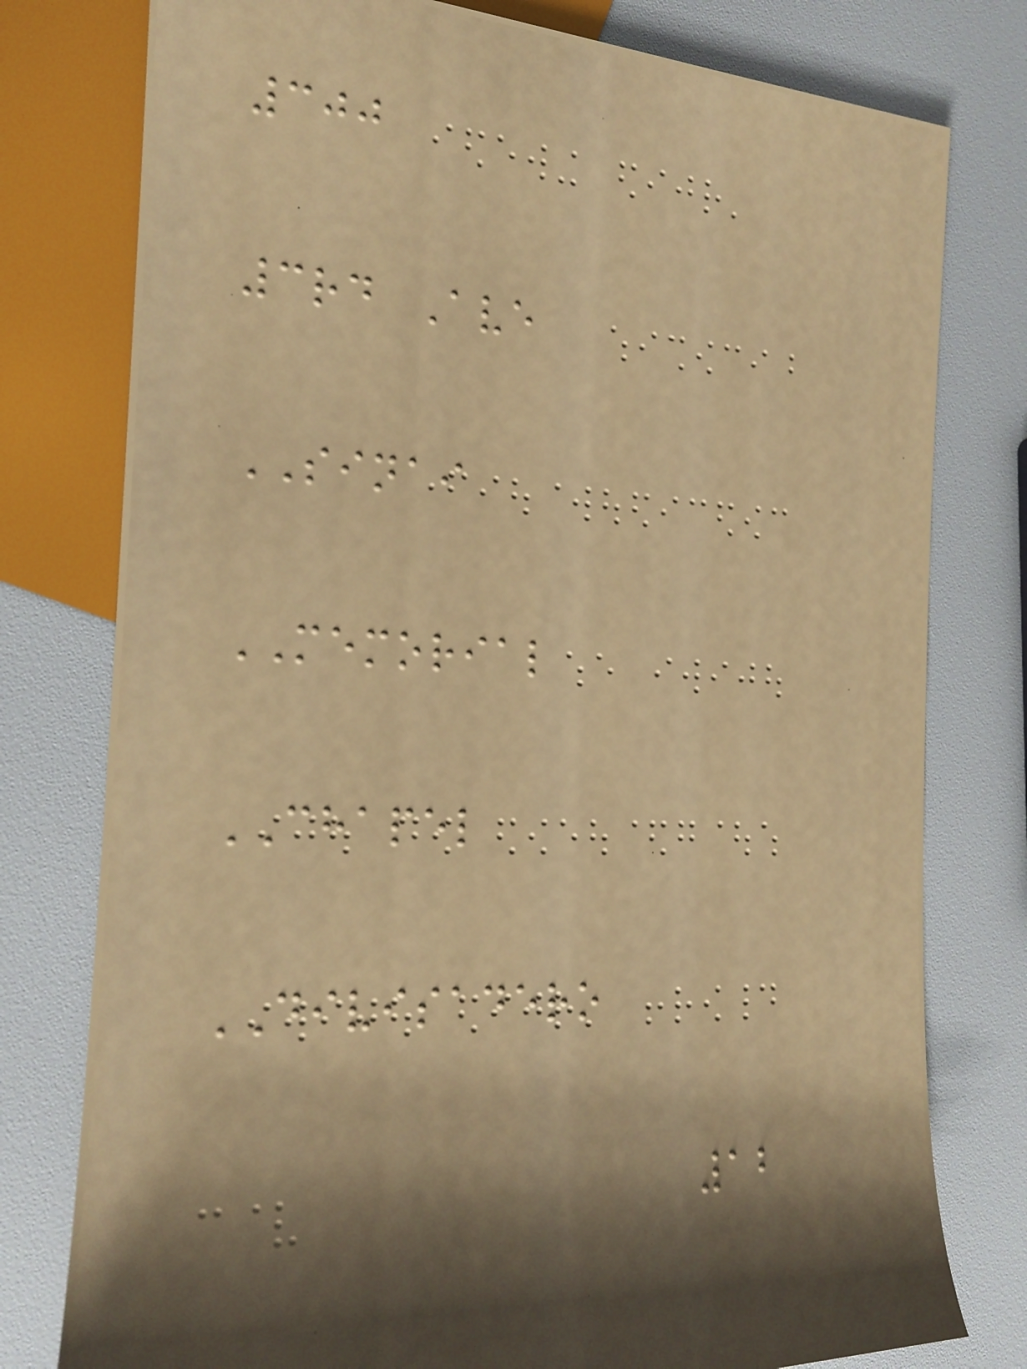300
3rd Ave
SINAI
MEMORIAL
CHAPEL
DIVISADERO
12
